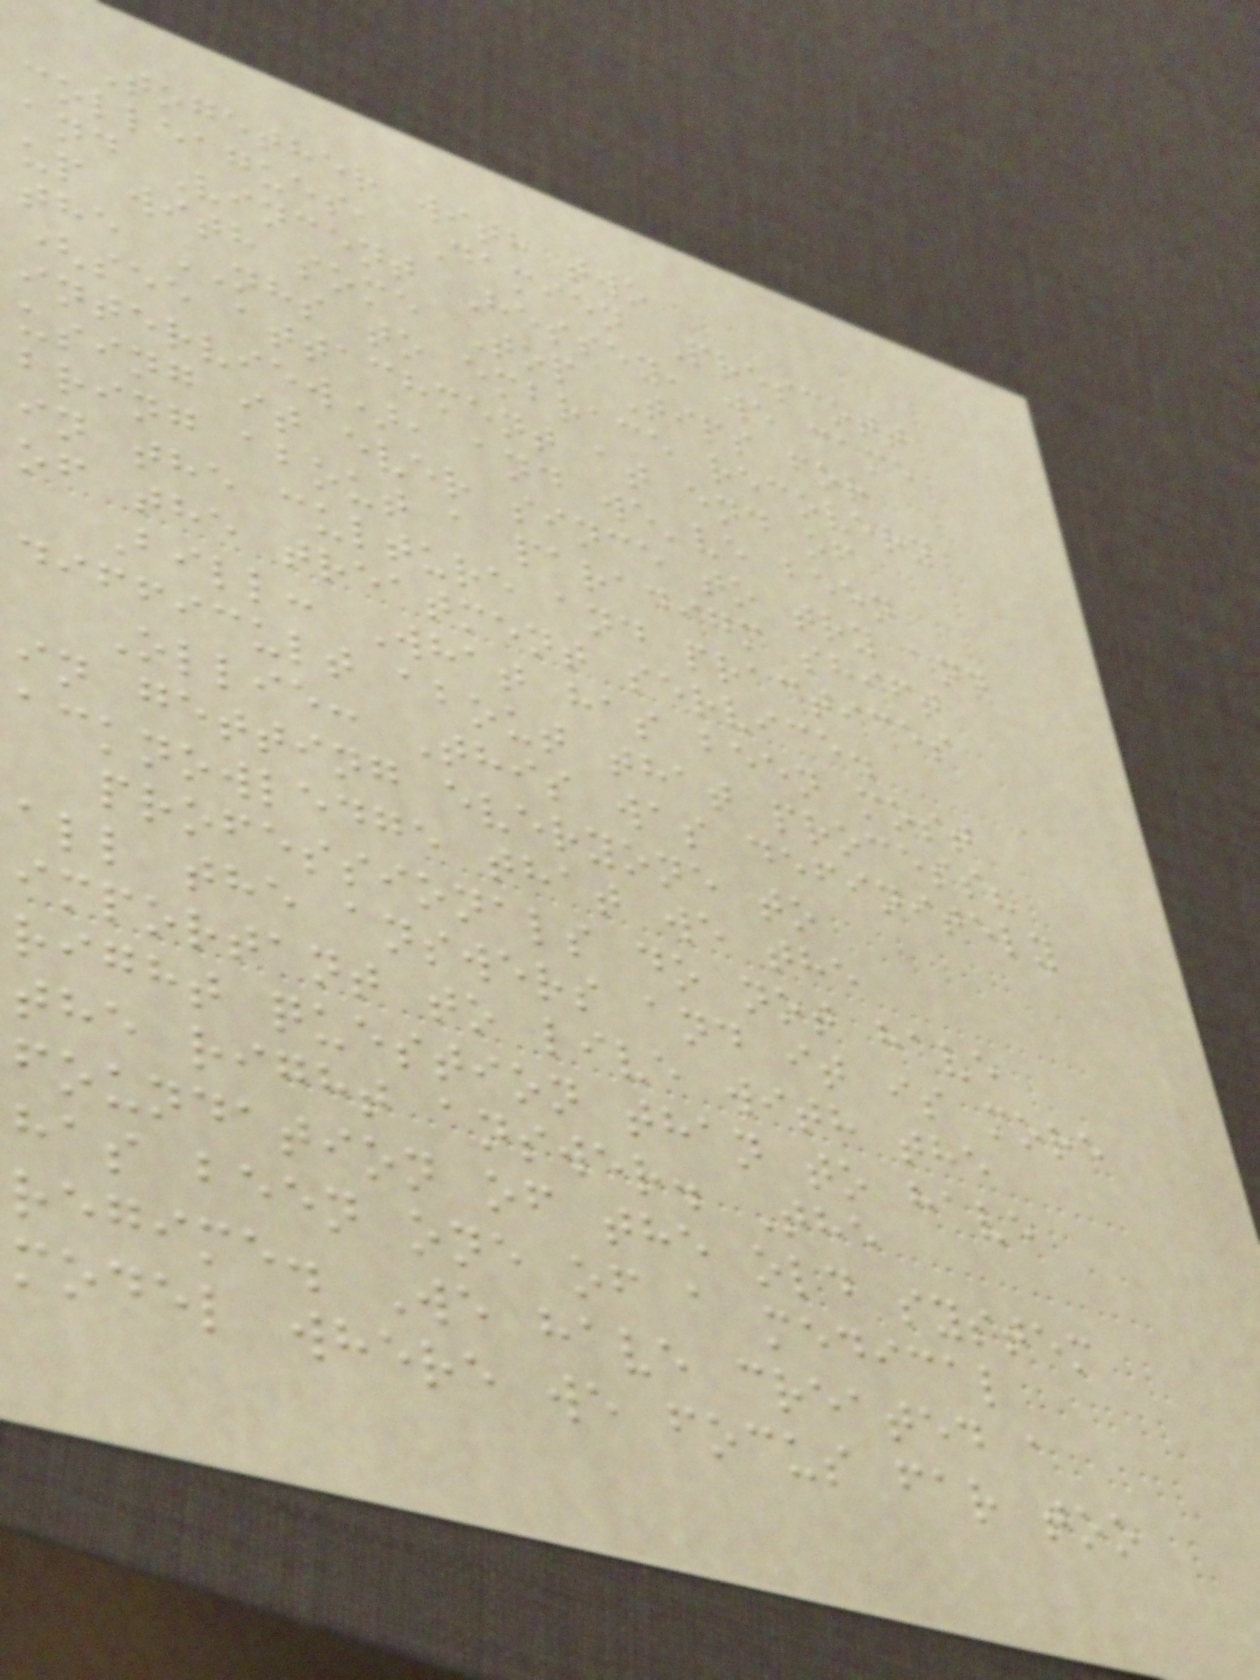Together with two
colleagues, Damien Prescott
and Vincent Hessey, we came
up with some Top Tips for
the NHS to embrace recovery
(see attachment at end of
interview), and we've been
using it ever since to try and
bring about a paradigm shift
in the culture and practices
of the treatment service.
Bill: What has been most
difficult about that process?
Ollie: This was definitely
in getting everyone to
acknowledge that we the
professionals do not have
all the answers and it is more
important to live with the
right question than to have
the right answer. The
foundation of the old system
has been one of a medical
regime. We have created a
model where we focus far too
